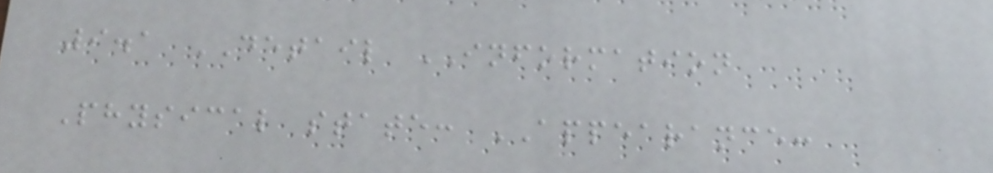9.1 DETAIL INFORMATION
Physical state: APPEARANCE:
